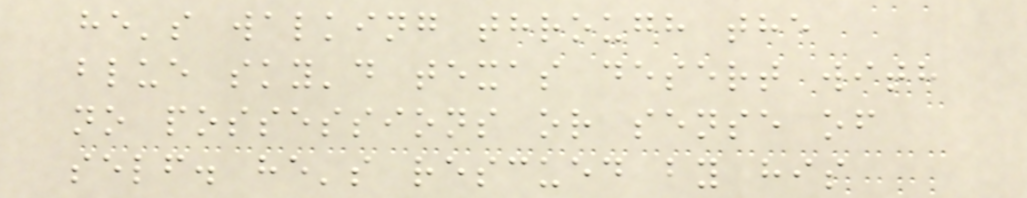he's walking through the
blue sky'd texas desert with
no possessions or sense of
self. he's rescued by his
